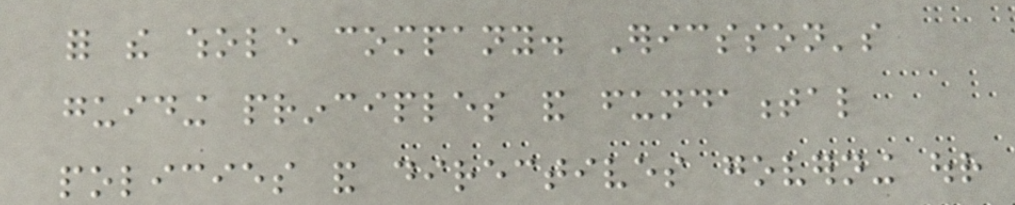for the whole company. Ericsson's
guiding principles and fundamental
policies and directives governing our
